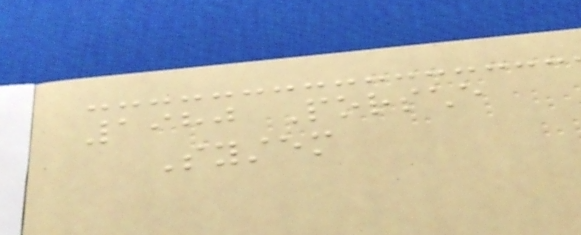1980 Porsche
System
